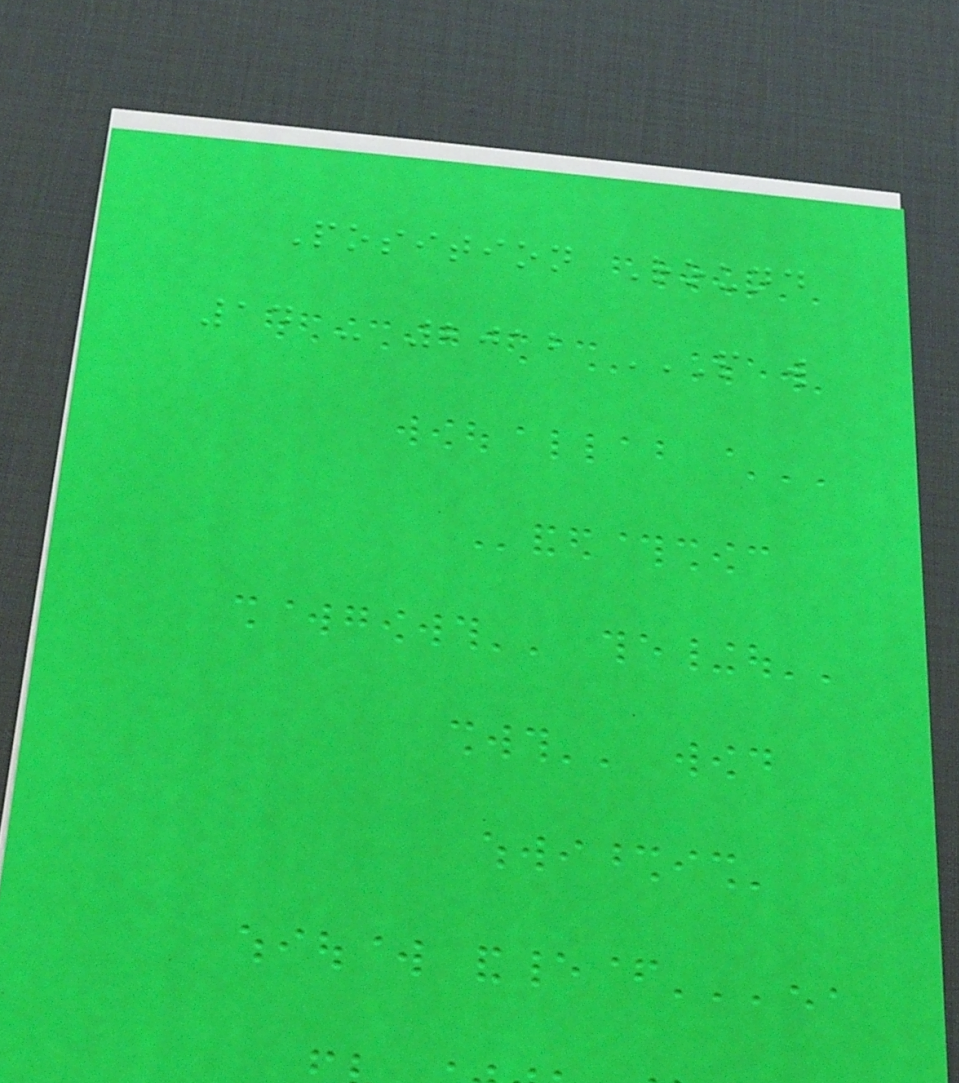Position Round
14 - 2012 P W
